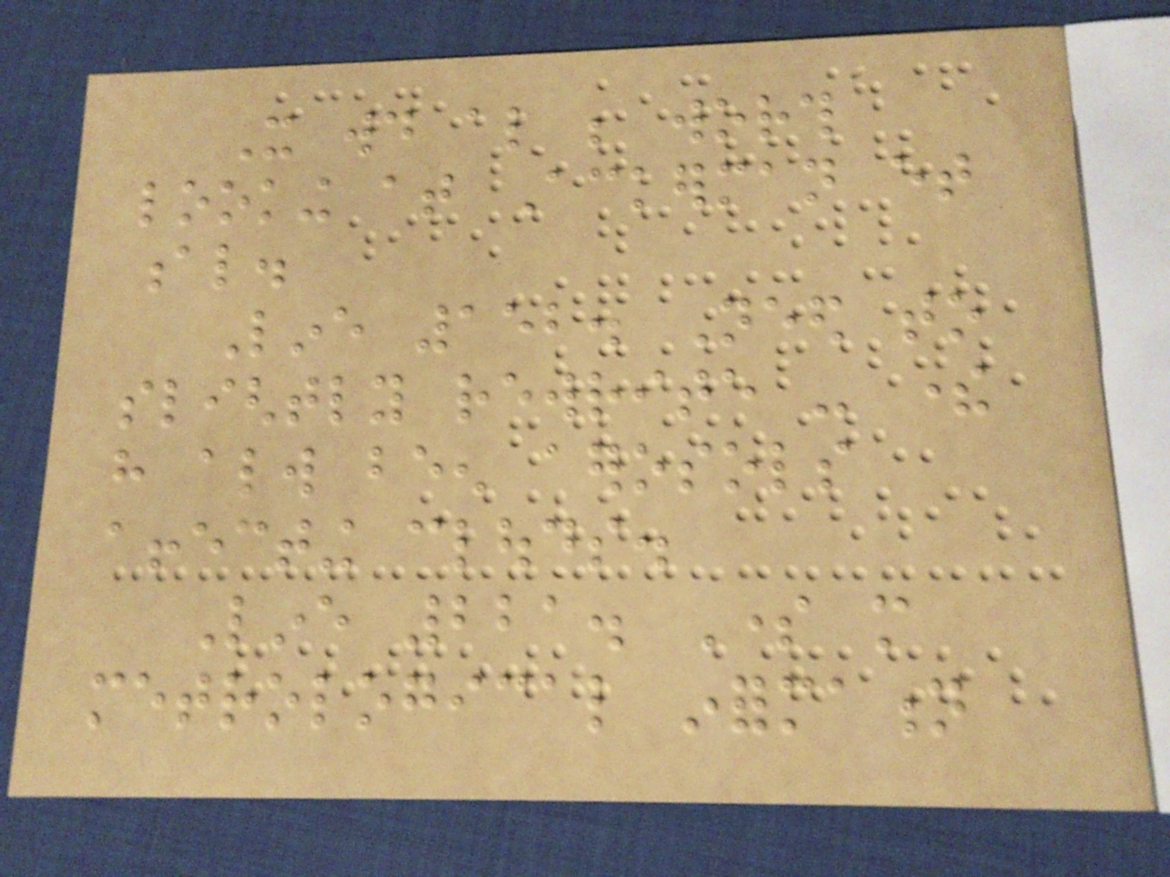It would also be worth
looking at Ackerman et
al.
Line 152. Need to
slightly rewrite - there
have always been aerosols
affecting clouds.
Line 221. Some more
metrological information
